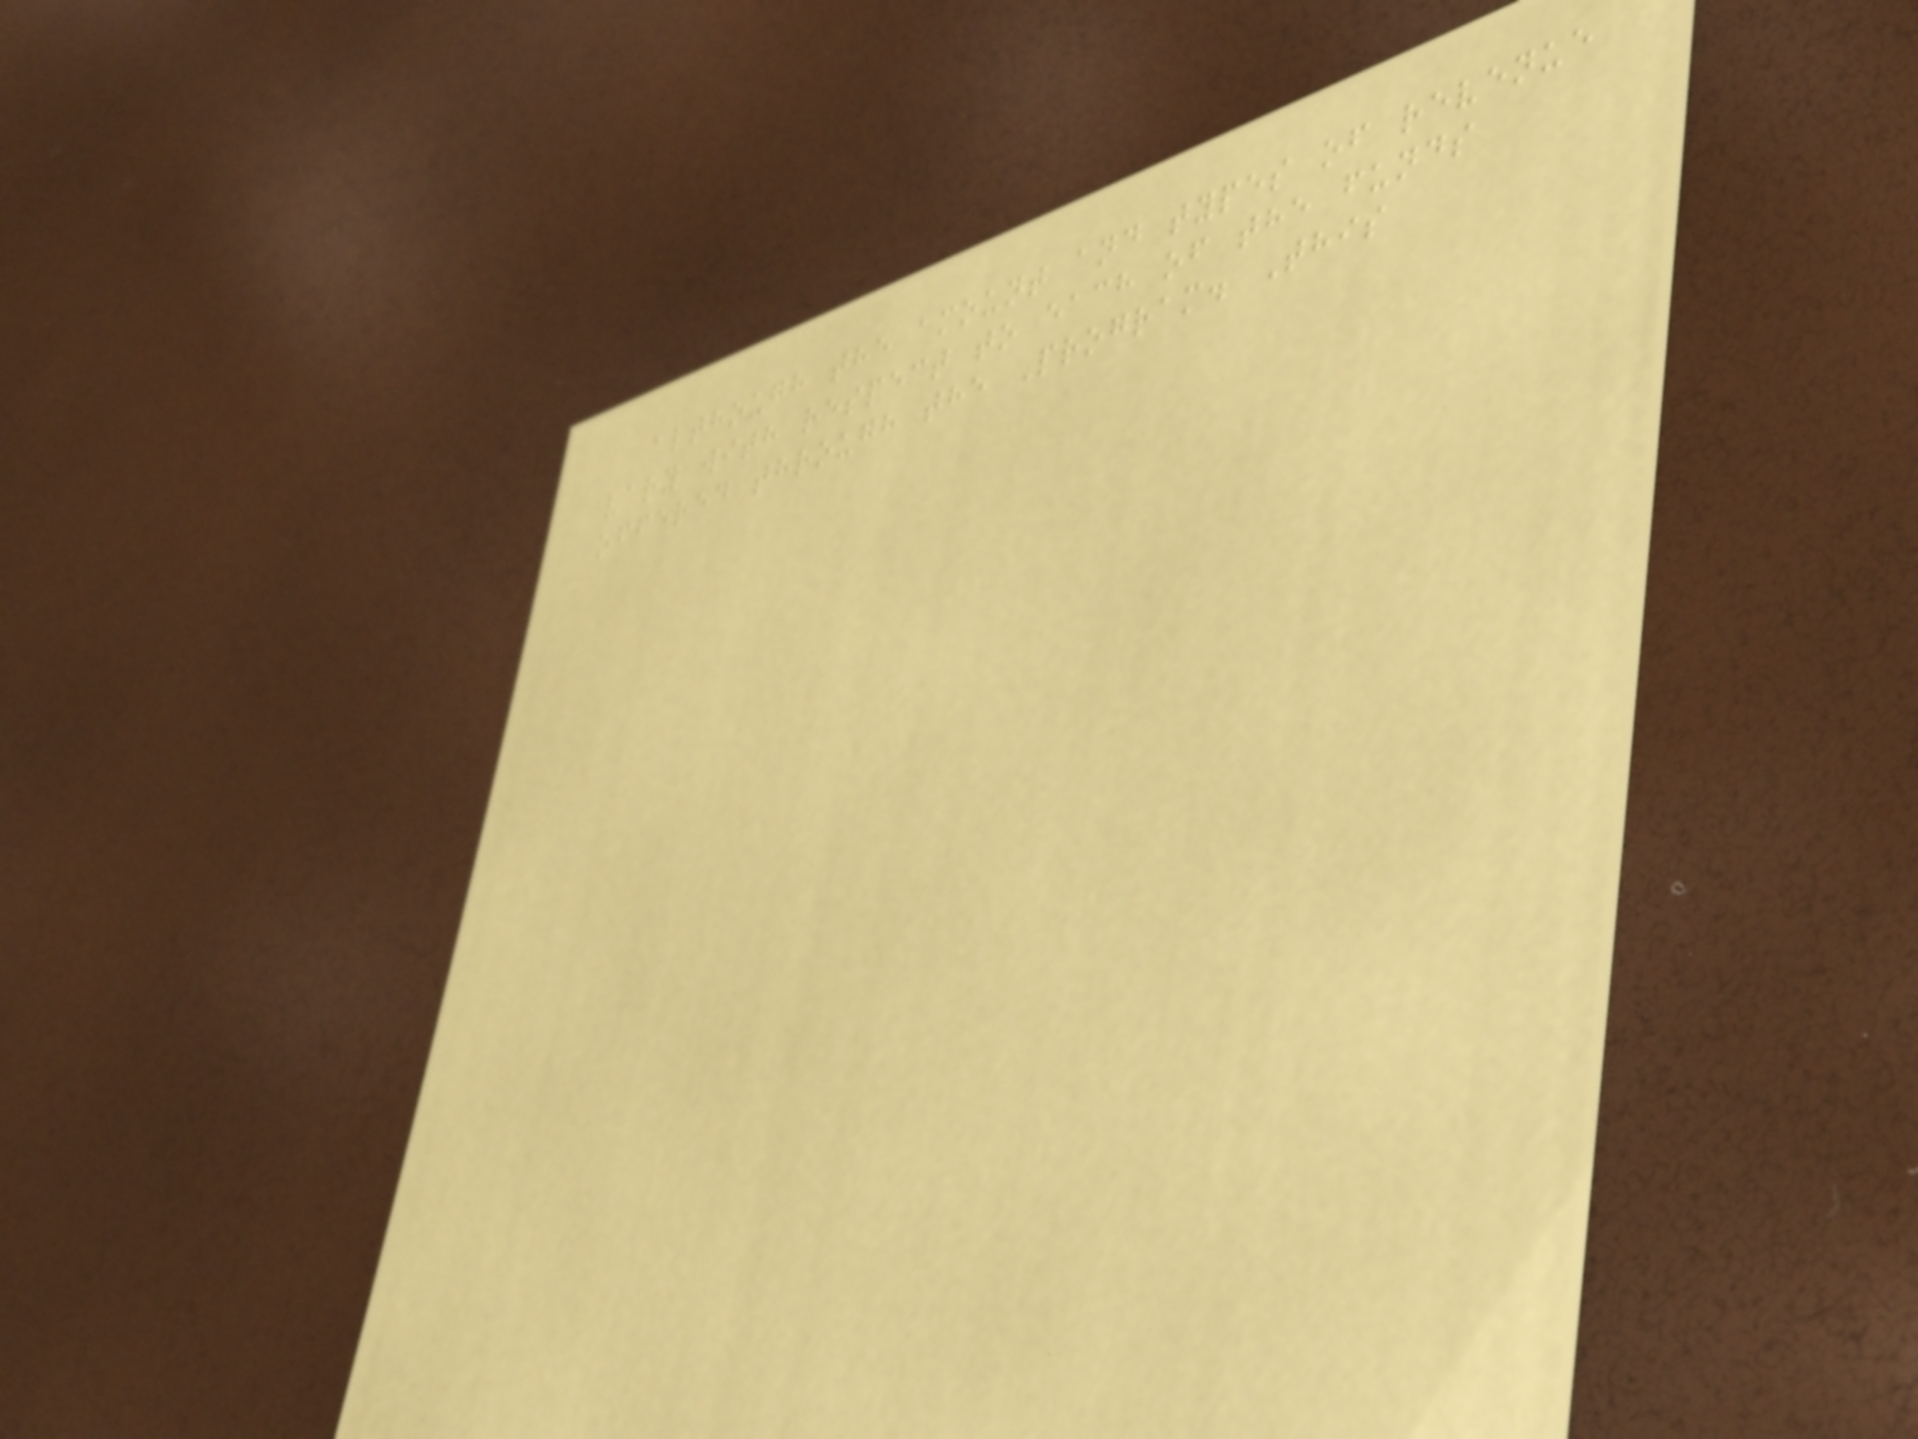although the amount and types of revenue
vary with respect to each of the funds
offered through the Program. This
